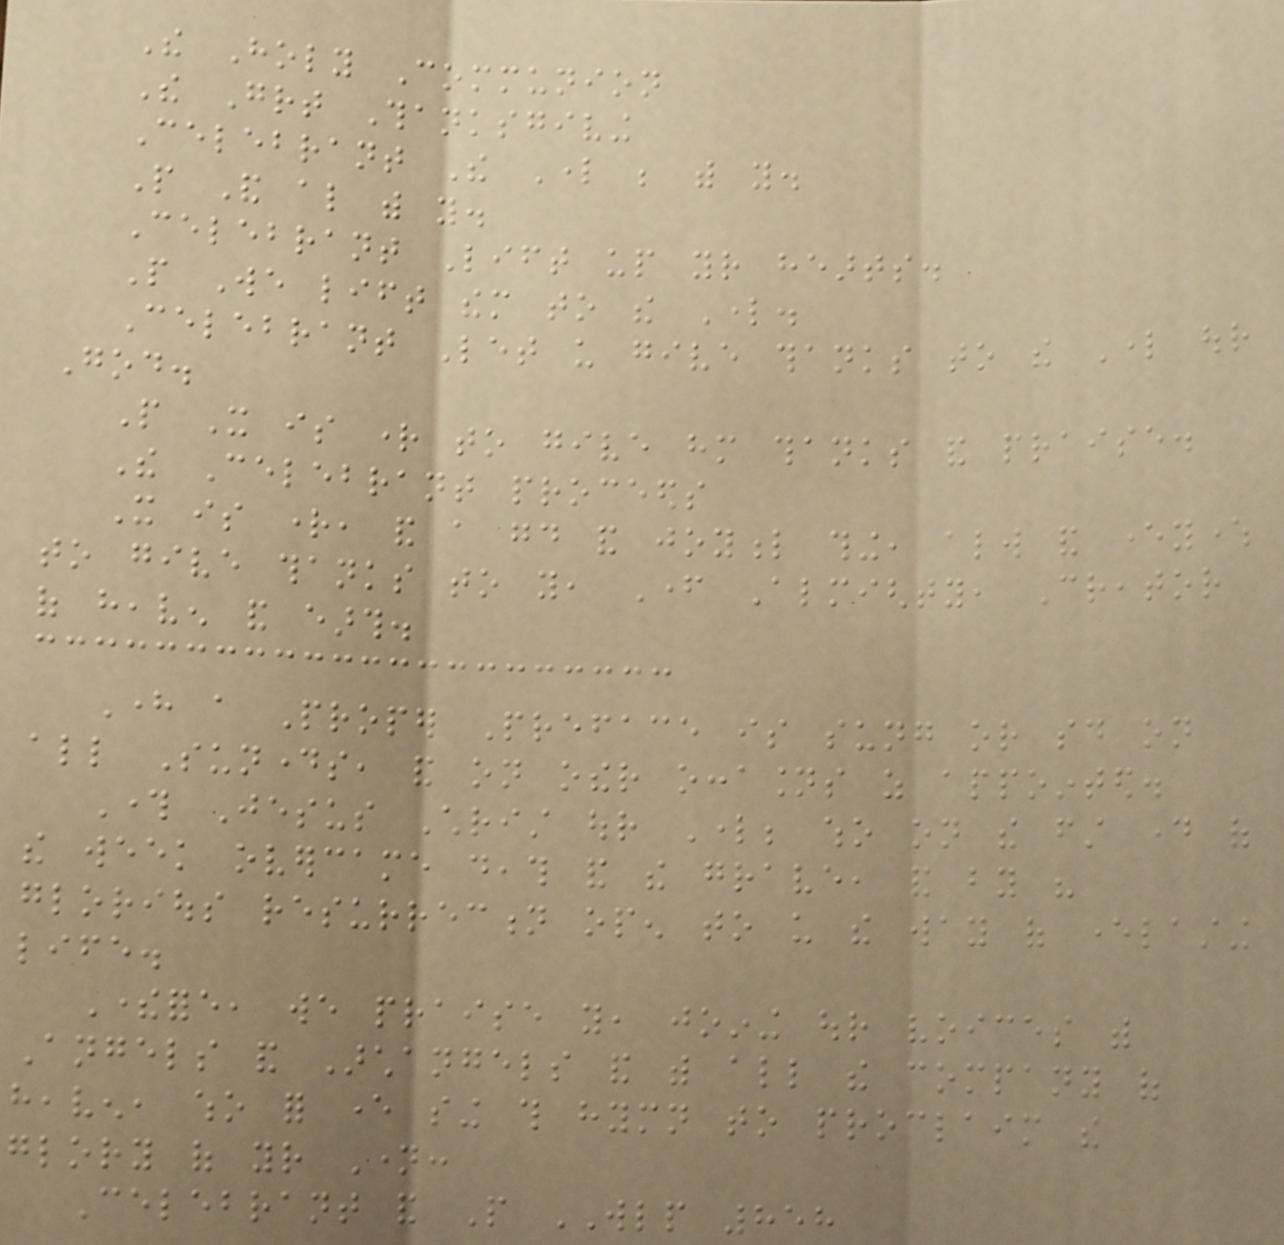The Holy Communion
The Great Thanksgiving
Celebrant The Lord be with you.
People And also with you.
Celebrant Lift up your hearts.
People We lift them to the Lord.
Celebrant Let us give thanks to the Lord our
God.
People It is right to give him thanks and praise.
The Celebrant proceeds
It is right, and a good and joyful thing, always and everywhere
to give thanks to you, Father Almighty, Creator
of heaven and earth.
Here a Proper Preface is sung or said on
all Sundays, and on other occasions as appointed.
Through Jesus Christ our Lord; who on the first day of
the week overcame death and the grave, and by his
glorious resurrection open to us the way of everlasting
life.
Therefore, we praise you, joining our voices with
Angels and Archangels and with all the company of
heaven, who for ever sing this hymn to proclaim the
glory of your Name:
Celebrant and People WLP 858
